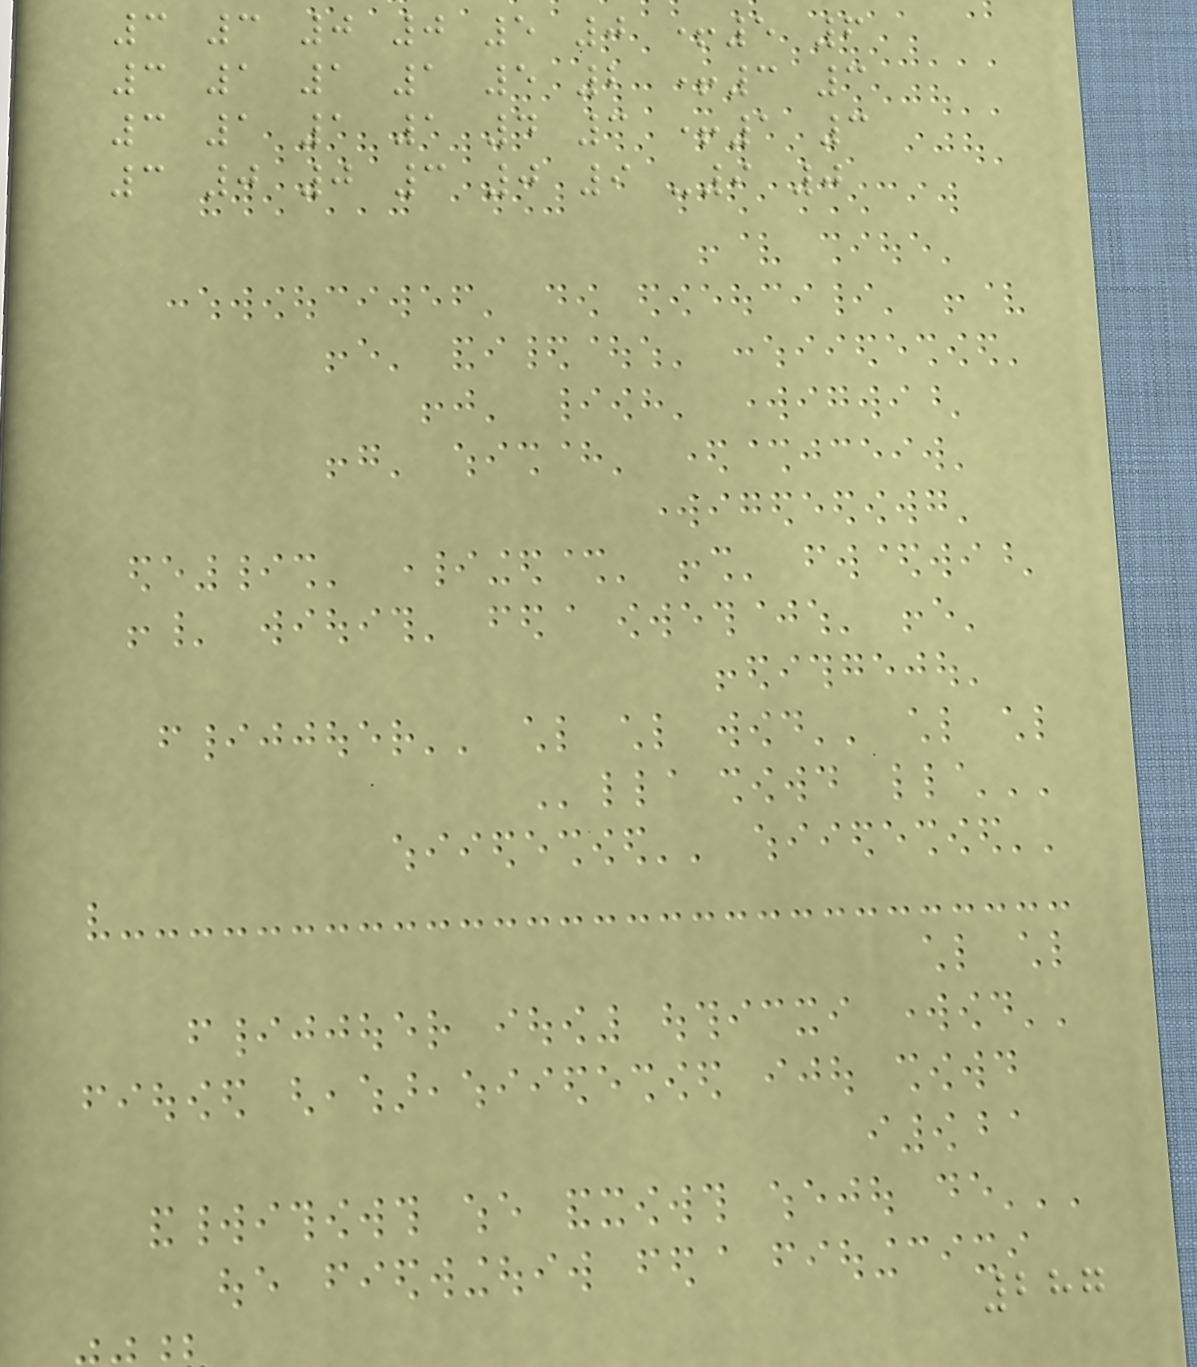3 3 0 0 5 0 +5 6
3 1 1 1 5 2 +3 3
3 1 1 1 4 3 +1 3
3 0 0 3 0 9 -9 0
287
